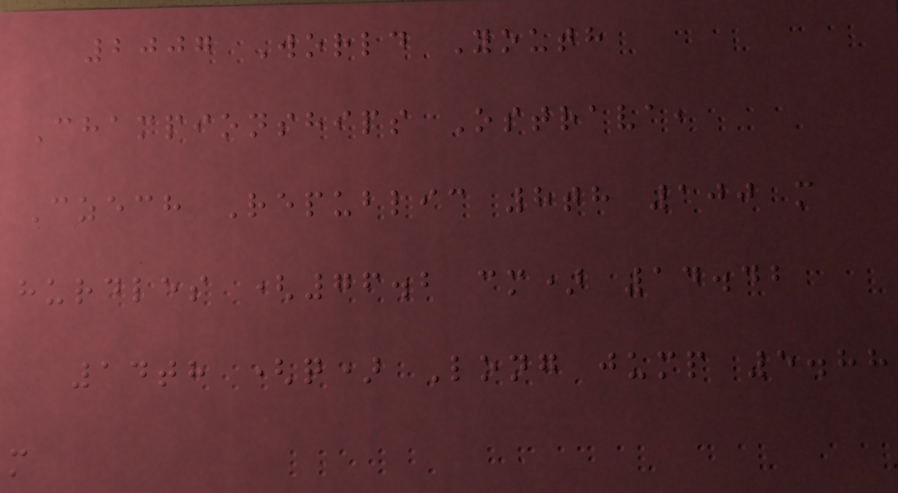2007 World Youth
Championships Ostrava,
Czech Republic 8th 100 m
hurdles (76.2 cm) 14.42
14th (q) Long jump 5.88
m
